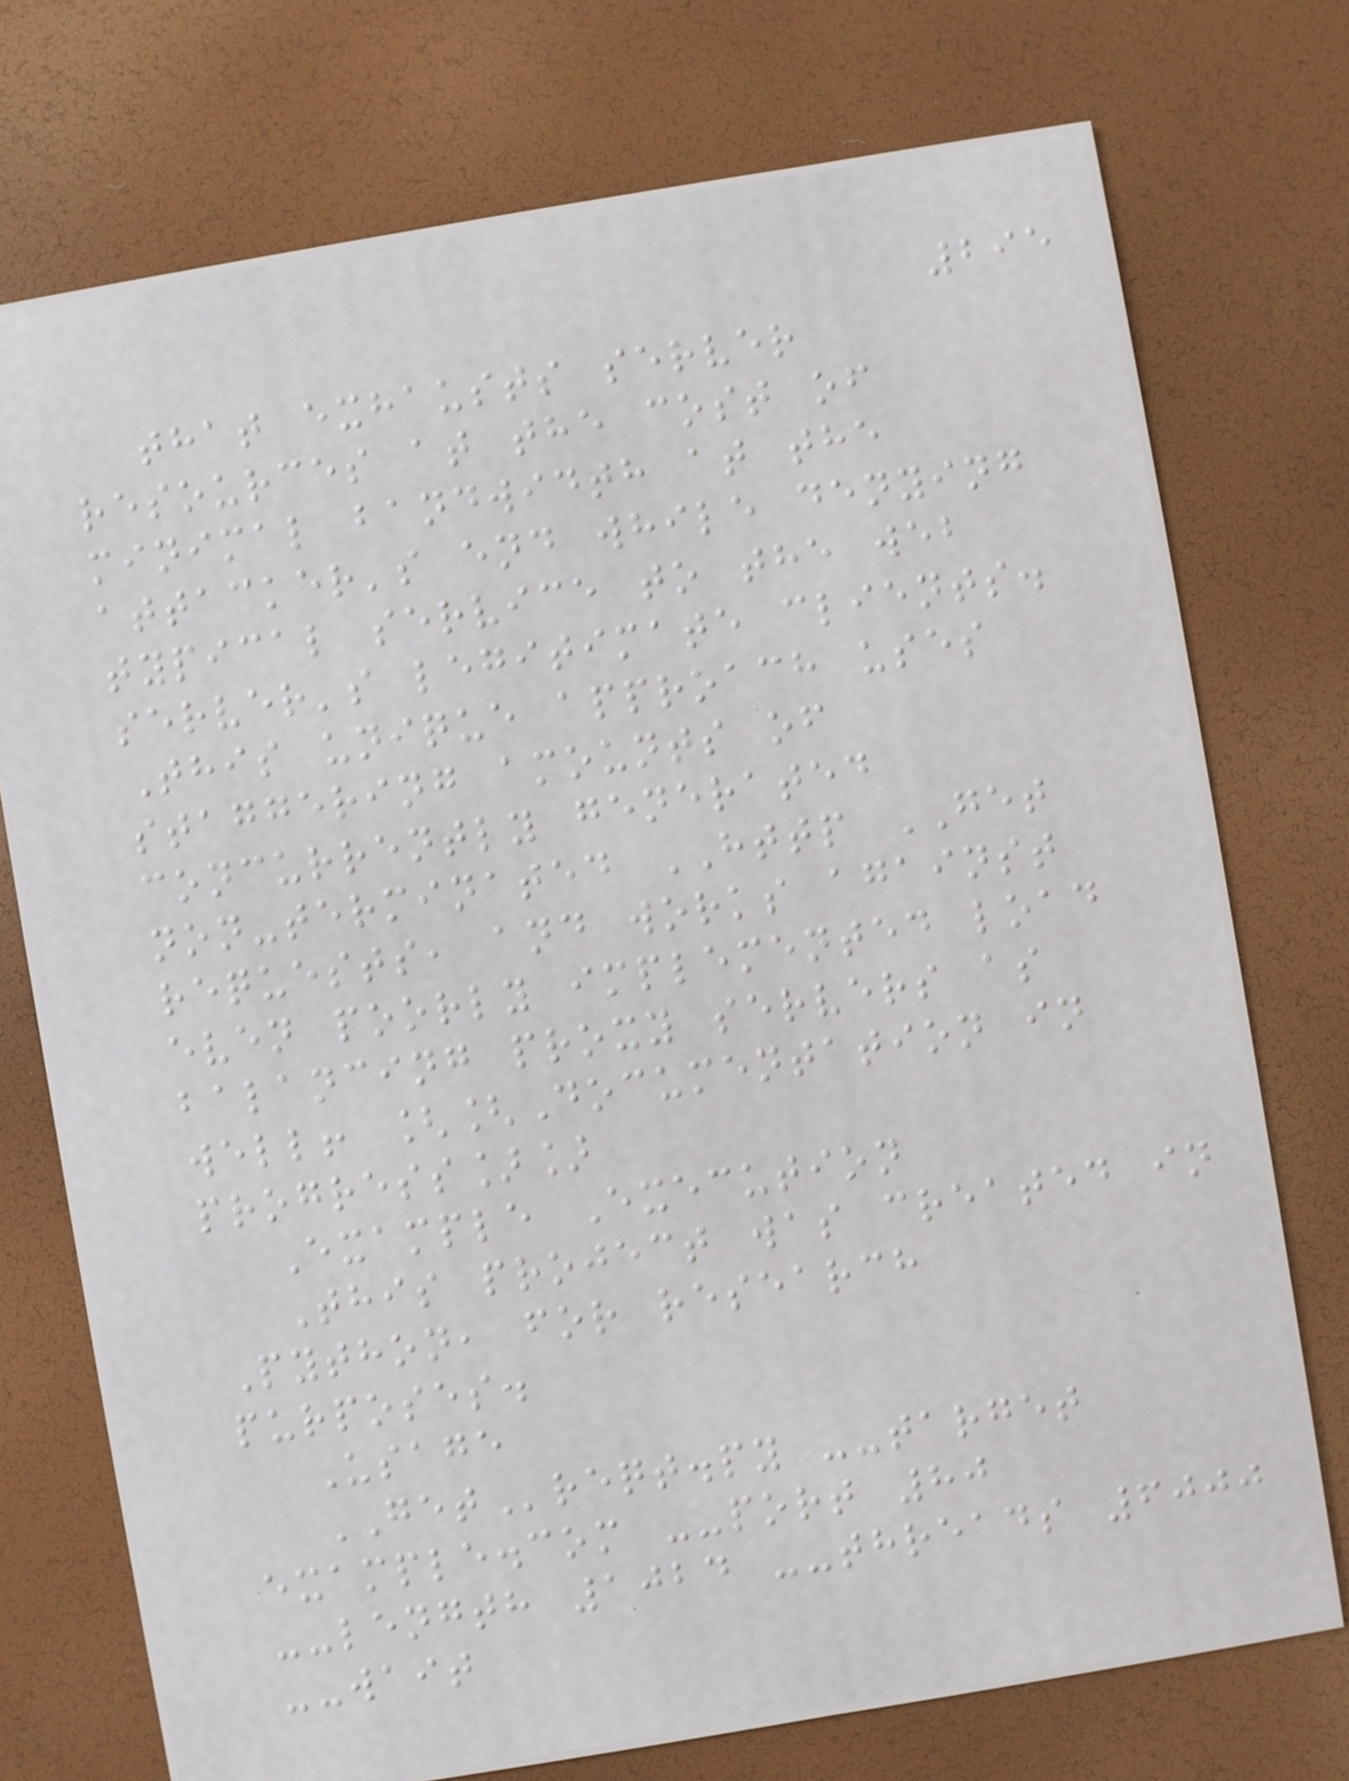295
that exhausts server
resources at the cost of
minimal bandwidth at the
attacker's end while denying
typical service to the web
server's legitimate clients.
This unique approach uses
staggering amounts of
concurrently generated
non-terminated HTTP GET
requests, and works against
even poorly implemented load
balancing proxy servers as
well! [[Documentation in
progress]]
Example Execution
This project was created in
Python, for research
purposes.
Usage
GETreqt.py --target
example.com --port 80
--length 1024 --threads 6000
--wait
